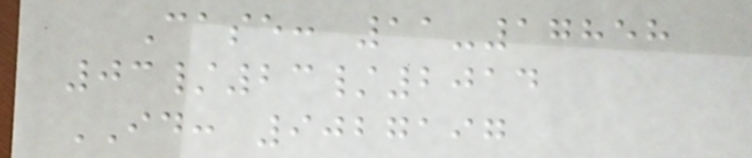Case: 11-17858
03/23/2014
ID: 9027197
